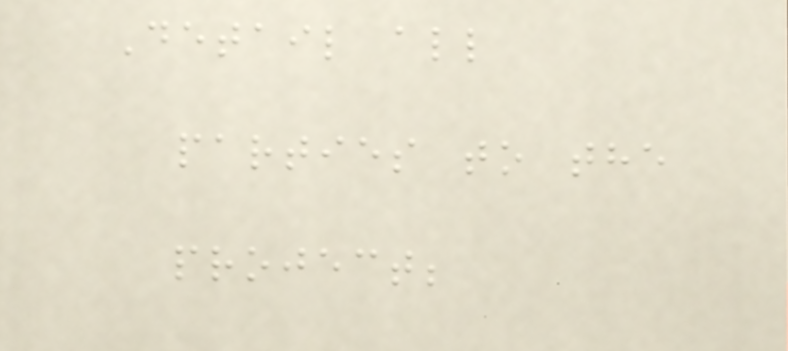Detail all
parties to the
project;
